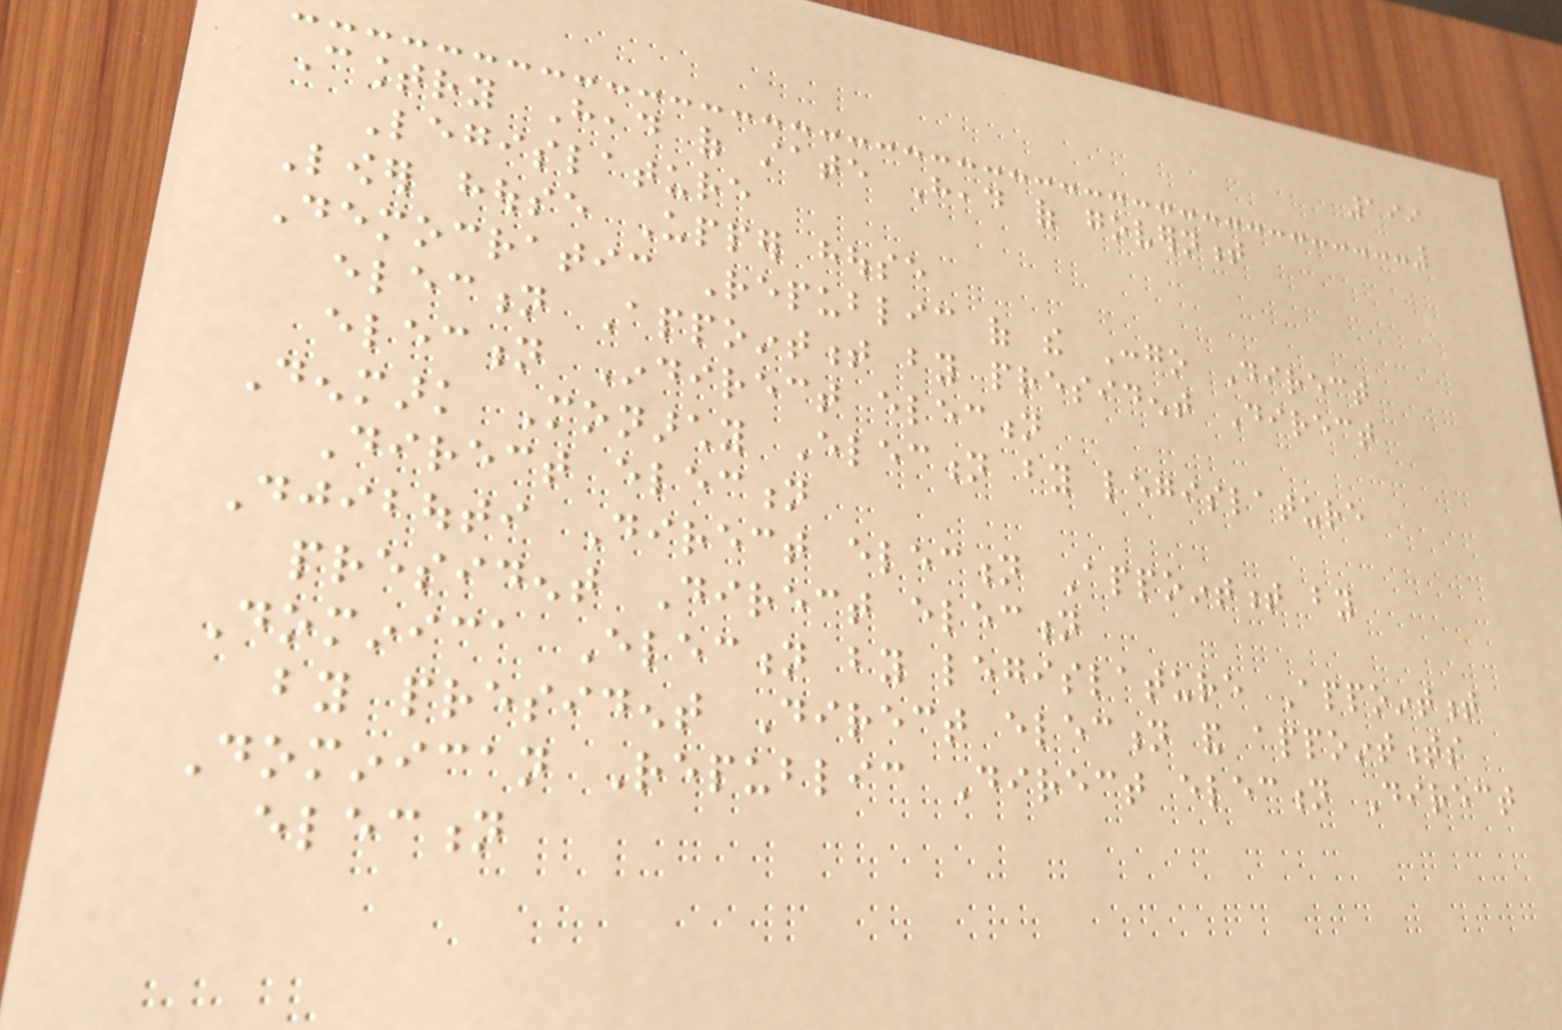199
Country Head of state Head of government
Legislature
Lower house Upper house
Democratic Republic of the Congo Direct
election Appointment by president Direct
election Indirect election
Denmark Monarchy Election by legislature
Direct election
Djibouti Direct election Appointment by
president Direct election
Dominica Election by legislature Appointment
by president Direct election and appointments
Dominican Republic Direct election Direct
election
